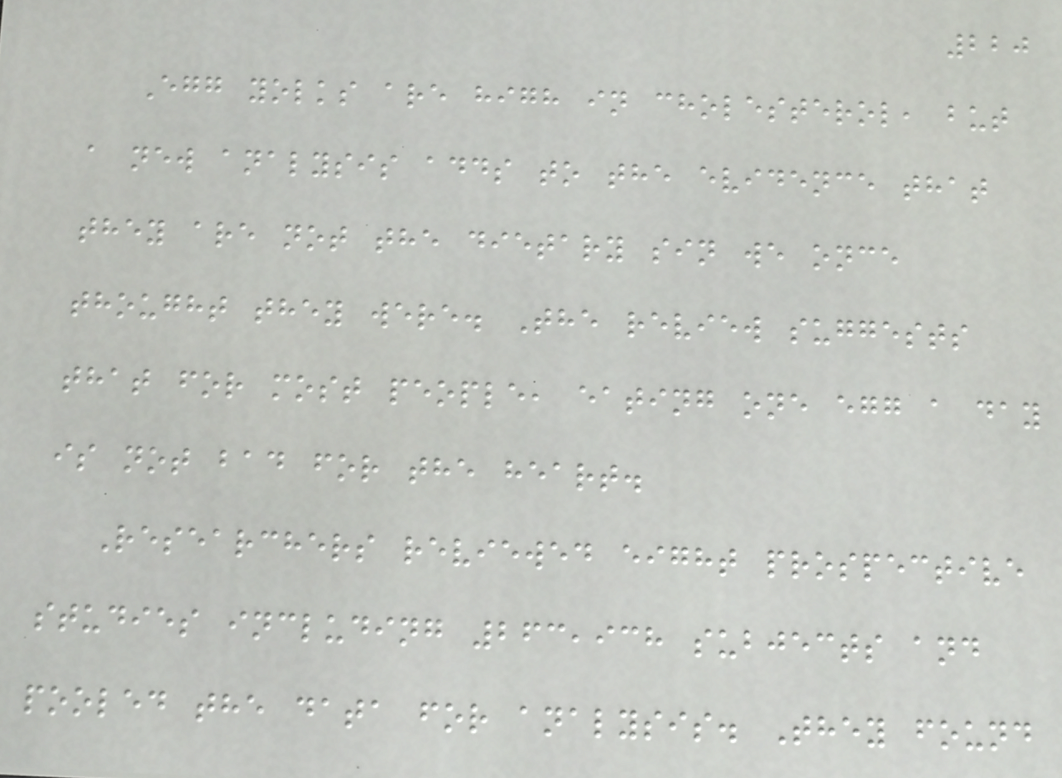220
Egg yolks are high in cholesterol, but
a new analysis adds to the evidence that
they are not the dietary sin we once
thought they were. The review suggests
that for most people, eating one egg a day
is not bad for the heart.
Researchers reviewed eight prospective
studies including 263,938 subjects and
pooled the data for analysis. They found
